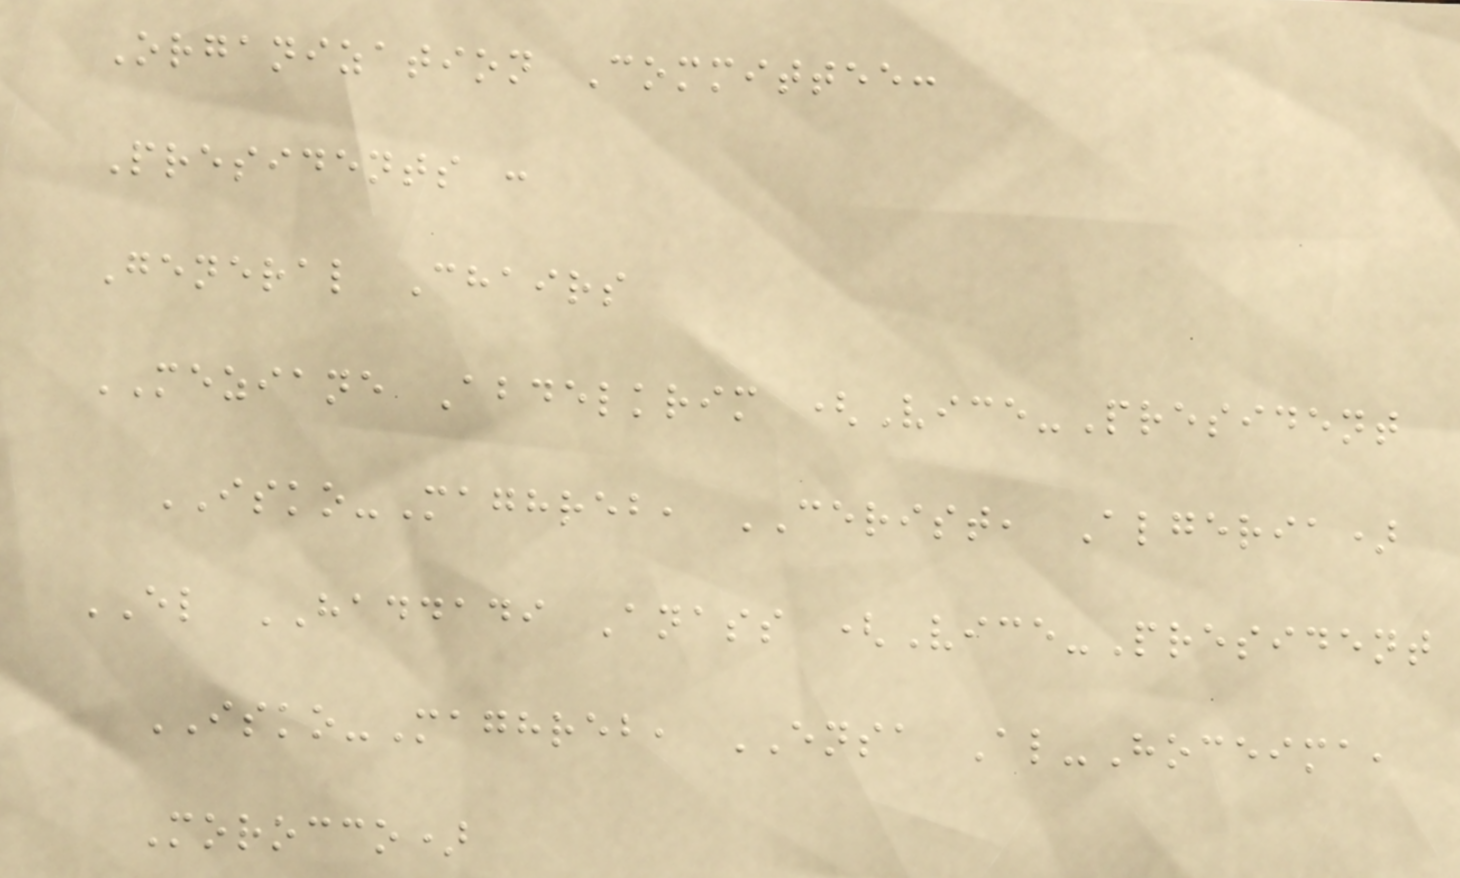Organization Committee:
Presidents :
General Chairs
MEZIANE Abdelkrim (Vice-President
ISKO-Maghreb, CERIST, Algeria)
EL HADDADI Anass (Vice-President
ISKO-Maghreb, ENSA Al-Hoceima,
Morocco)
